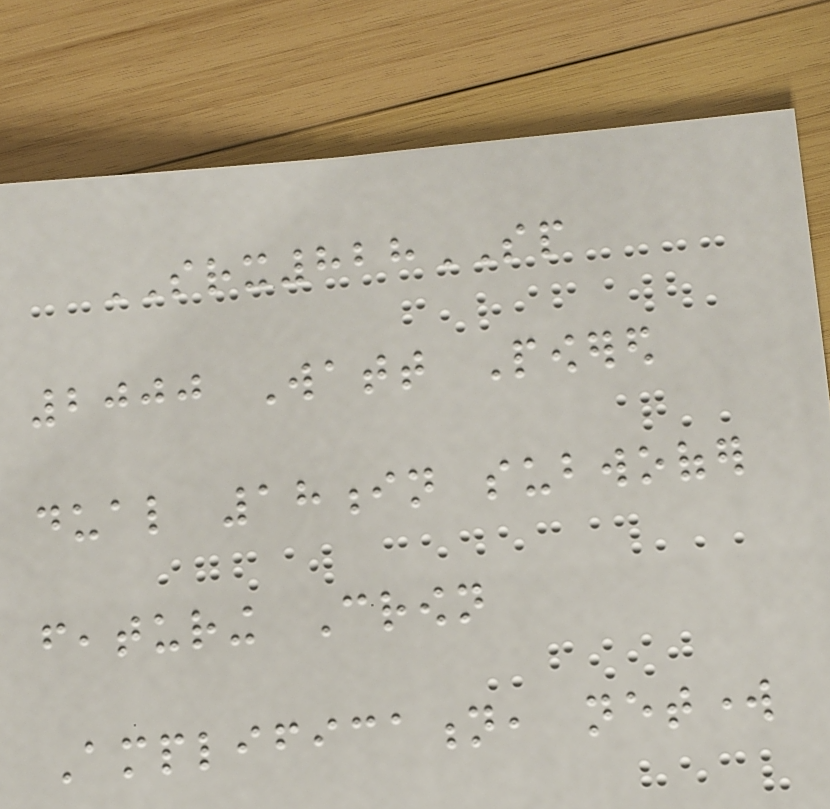SRX828SP
2000 Watt Powered
dual 18in subwoofer
featuring Crown
Amplification, network
